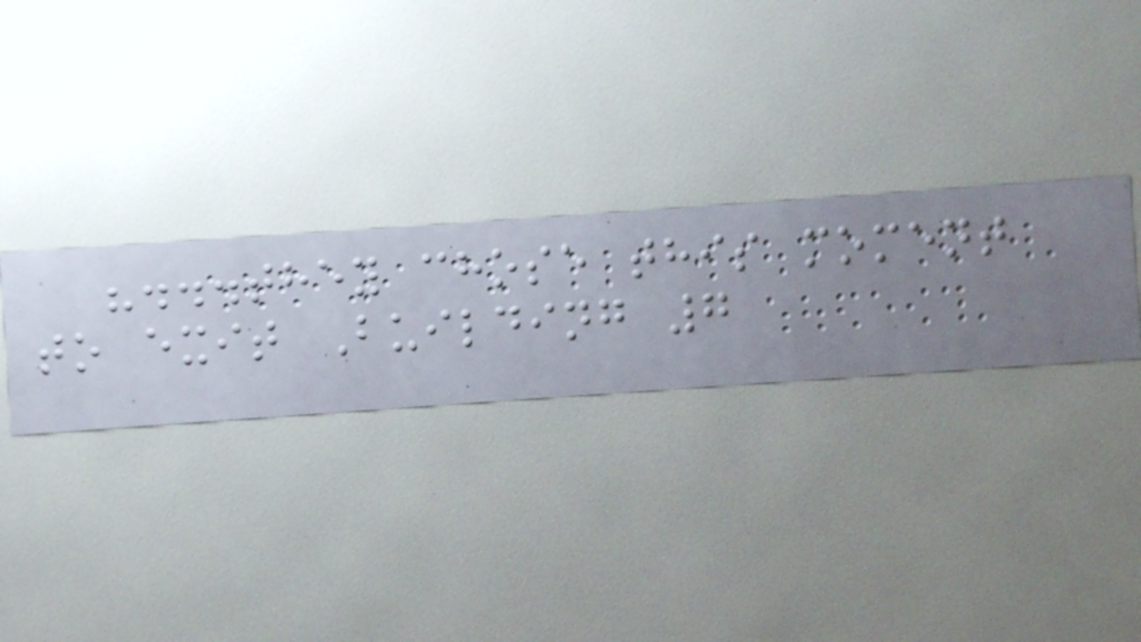"...they chose this moment
to exit Building 7
